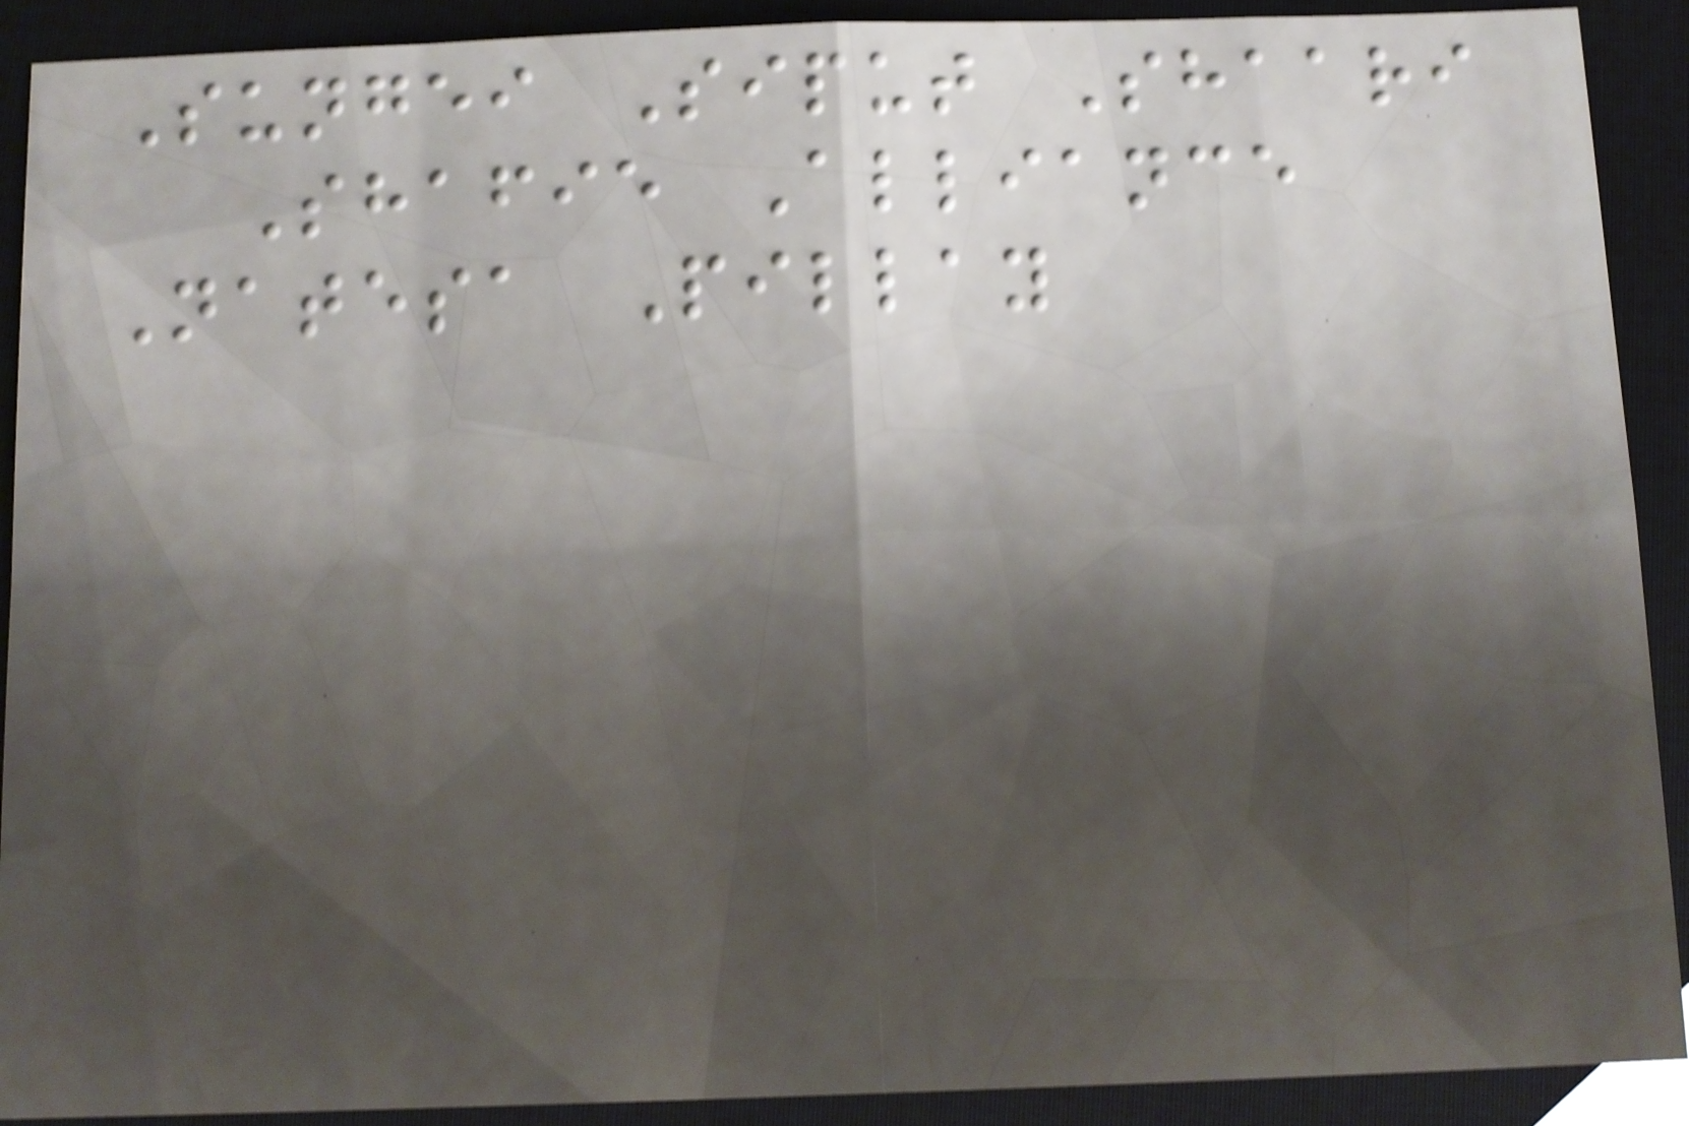Sungei Siput Shaari
Shafie Alliance
Natesa Pillay
